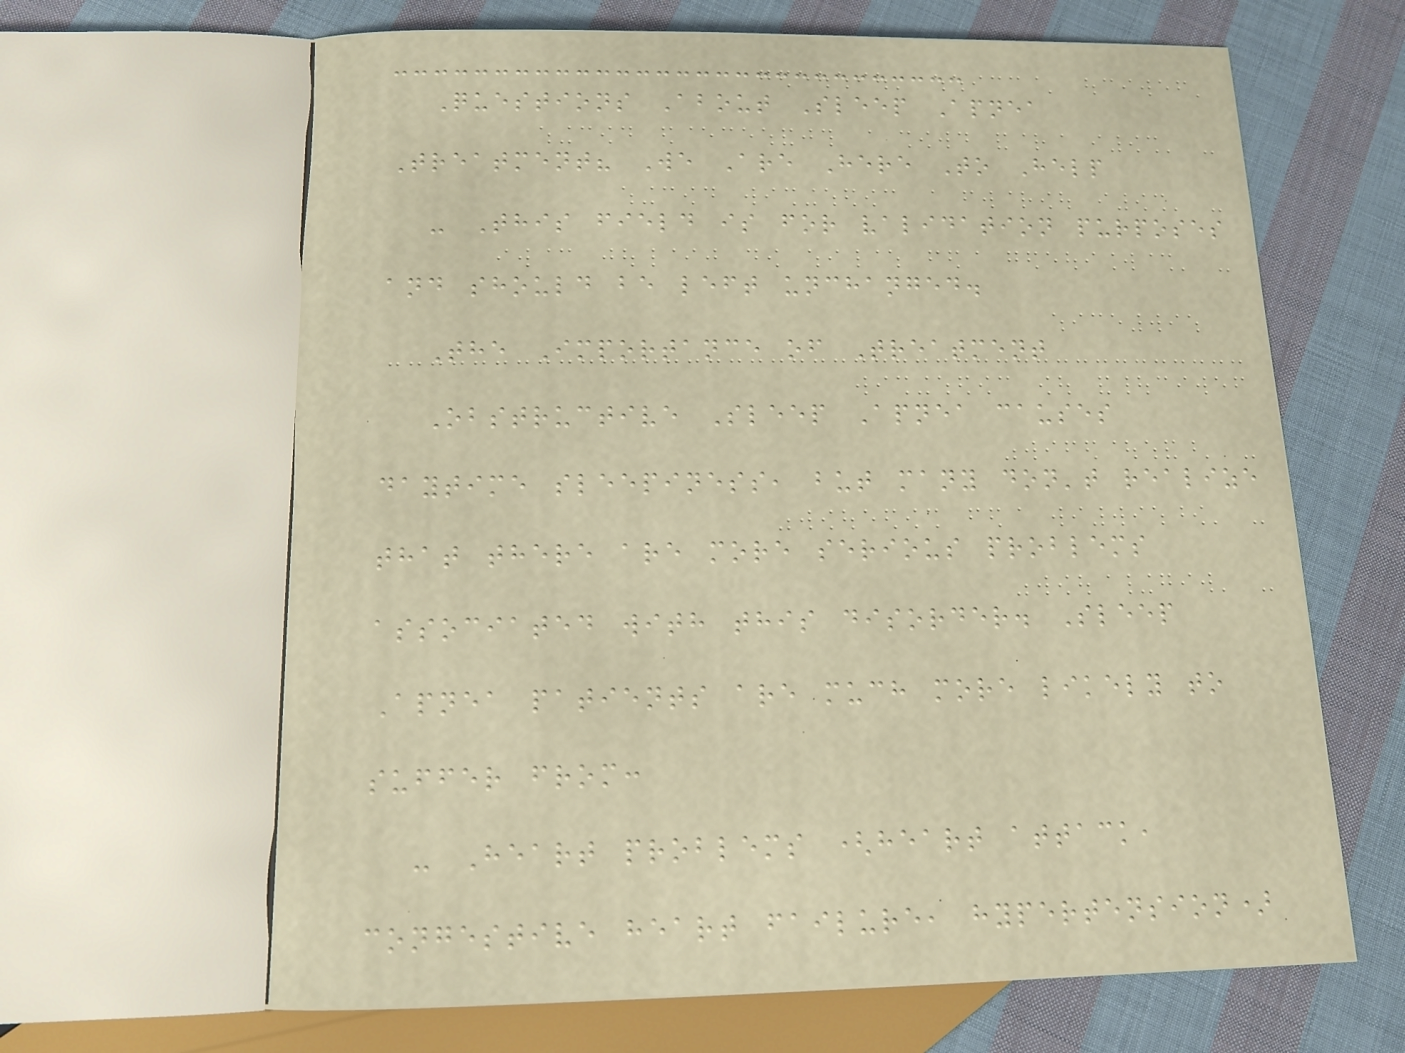Questions About Sleep Apnea
Treatment? We Are Here To Help
- This field is for validation purposes
and should be left unchanged.
The Importance of Treatment
Obstructive Sleep Apnea causes
daytime sleepiness, but many don't realize
that there are more serious problems
associated with this disorder. Sleep
Apnea patients are much more likely to
suffer from:
- Heart problems (heart attack,
congestive heart failure, hypertension)
